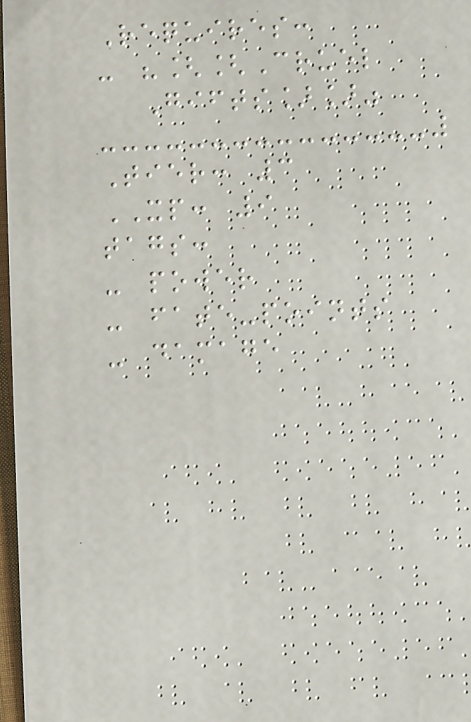Requires:
- "[[Cruel
Gifts]]"
Tier: 3
XP: 9
tags:
- power
- fate-points
- damage
